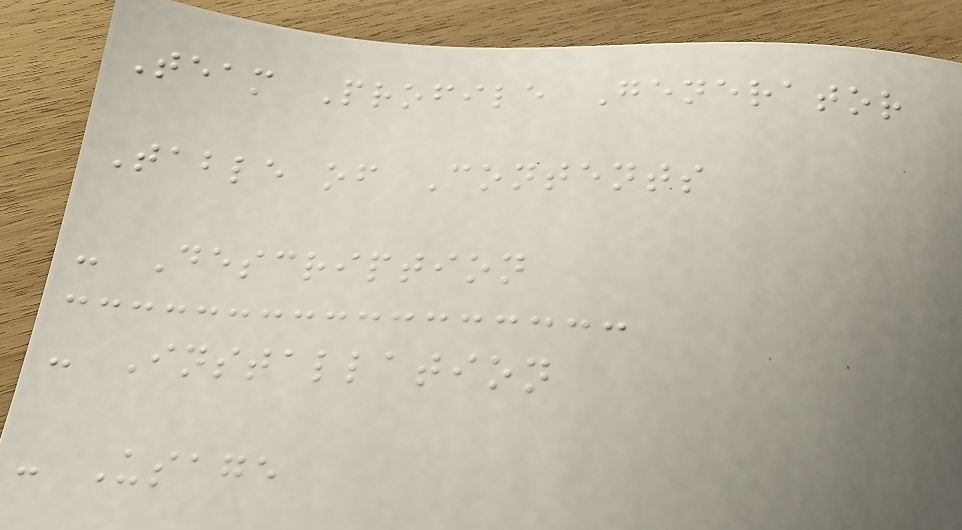Team Profile Generator
Table of Contents
- Description
- Installation
- Usage
